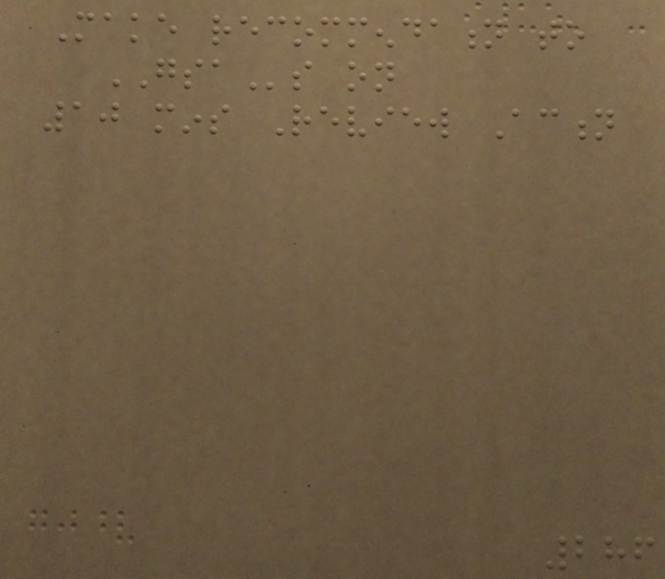Make recommendation to
GSAs on
10 mins Review Action
286
